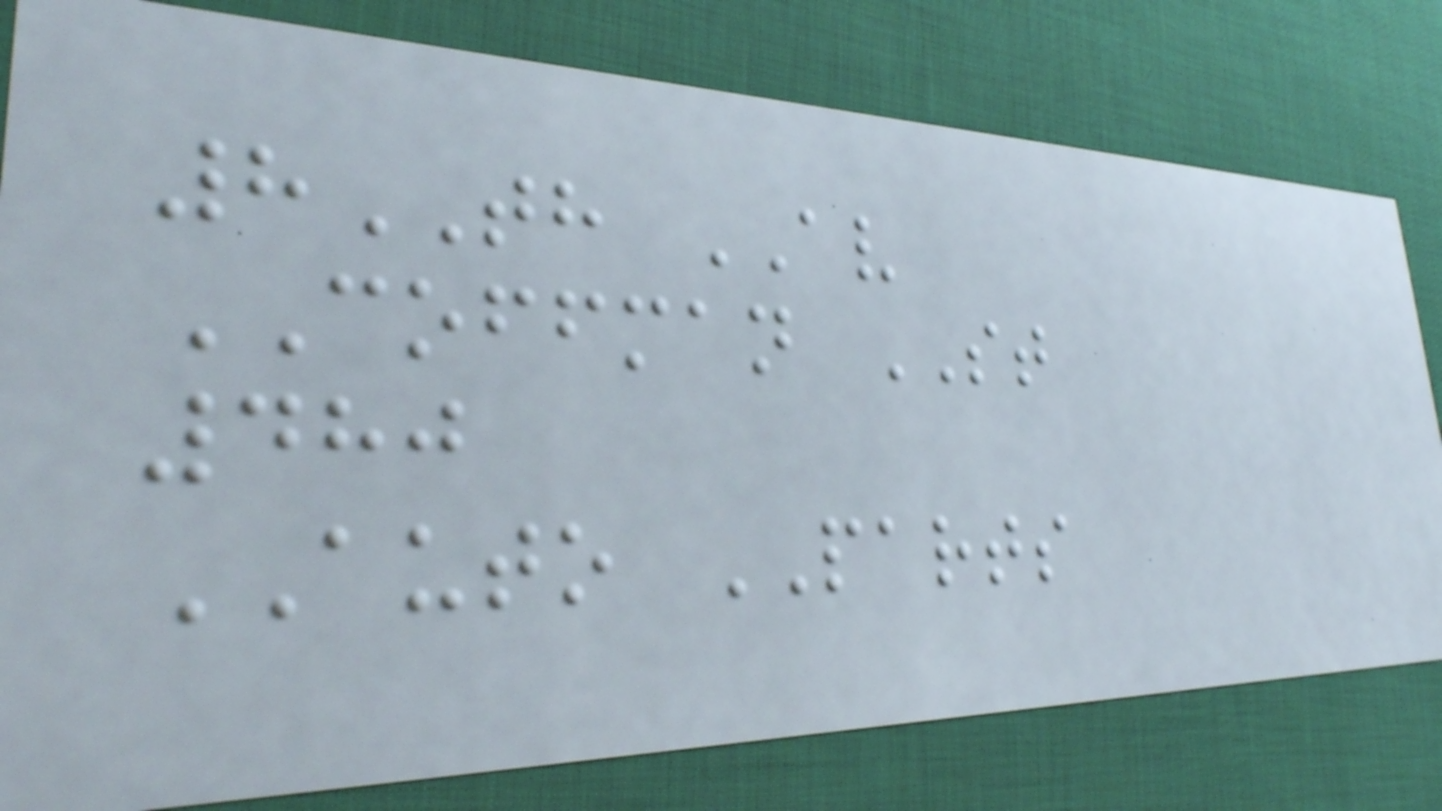8TH AV
COFFMAN ST
480
AUTO PARTS
